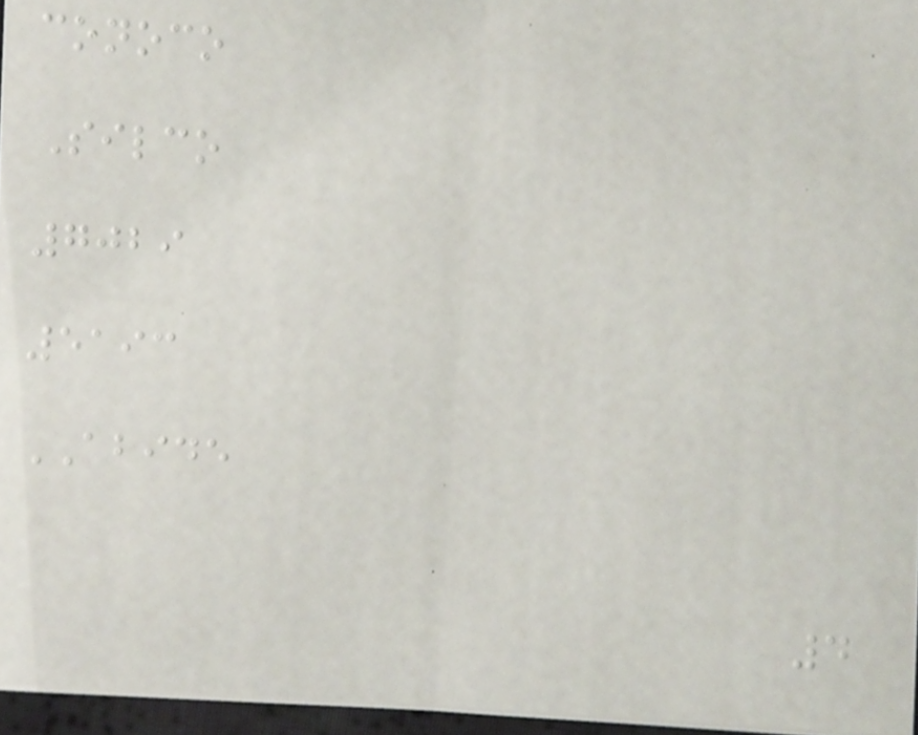conoco
Silco
7029
5193
ABIDE
4
